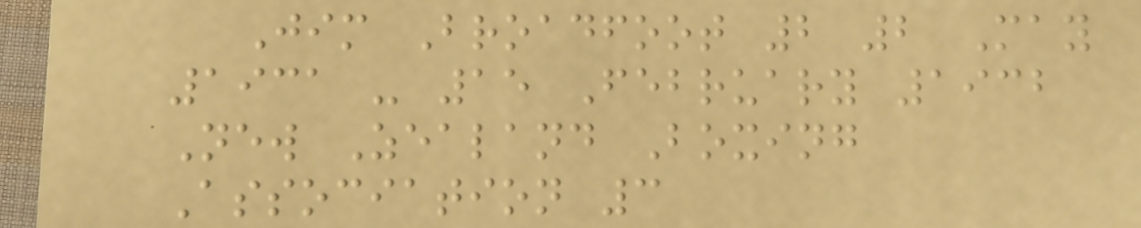Jim Broadfoot 2 2 May
1931 - 15 February 1932
New Zealand Boxing
Association 3
